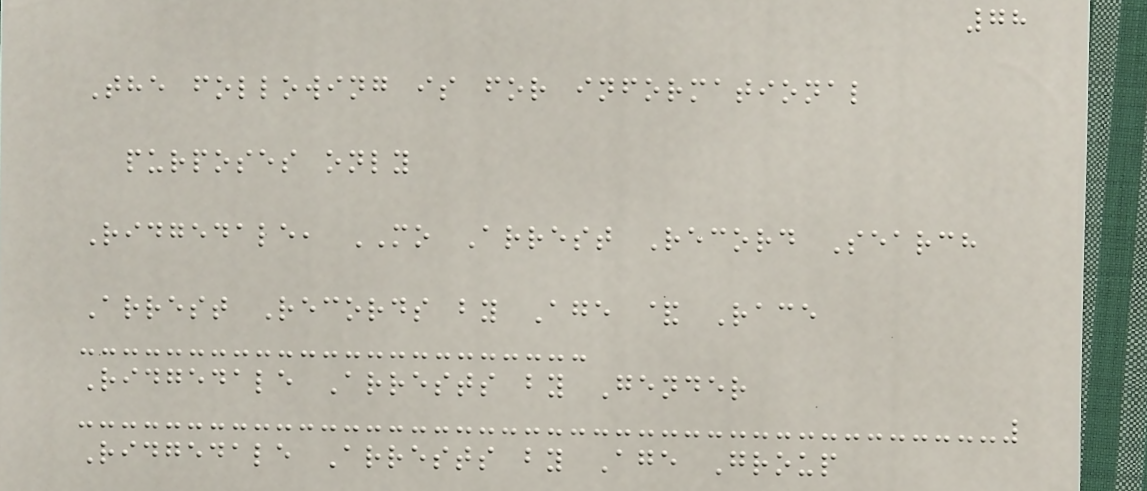78
The following is for informational
purposes only
Ridgedale, MO Arrest Record Search
Arrest Records by Age & Race
Ridgedale Arrests by Gender
Ridgedale Arrests by Age Group
